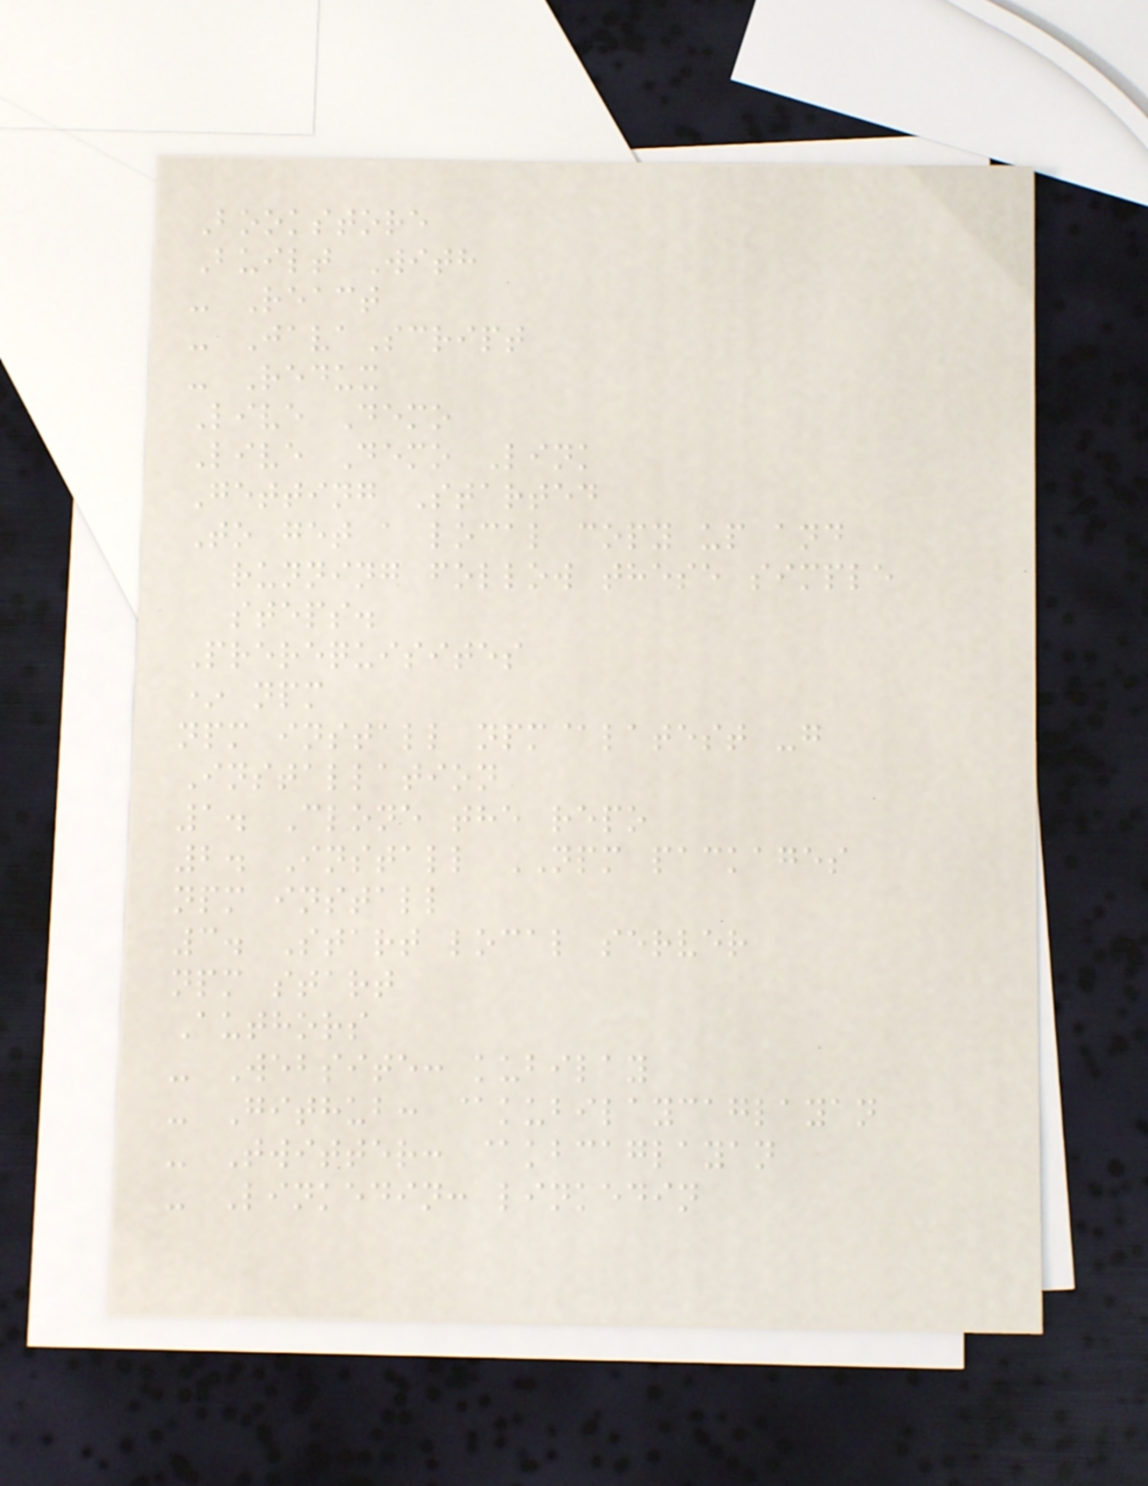Bookstore
Built With
- React
- JavaScript
- Redux
Live Demo
Live Demo Link
Getting Started
To get a local copy up and
running follow these simple
steps.
Prerequisites
* npm
npm install npm@latest -g
Installation
1. Clone the repo
2. Install NPM packages
npm install
3. Start local server
npm start
Authors
- Website: kubilay
- Github: @kubilaycaglayan
- Twitter: @kbcaglayan
- Linkedin: linkedin
